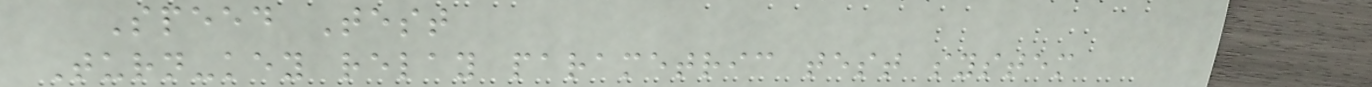Speed Test
Turn-key relay parametric test system
